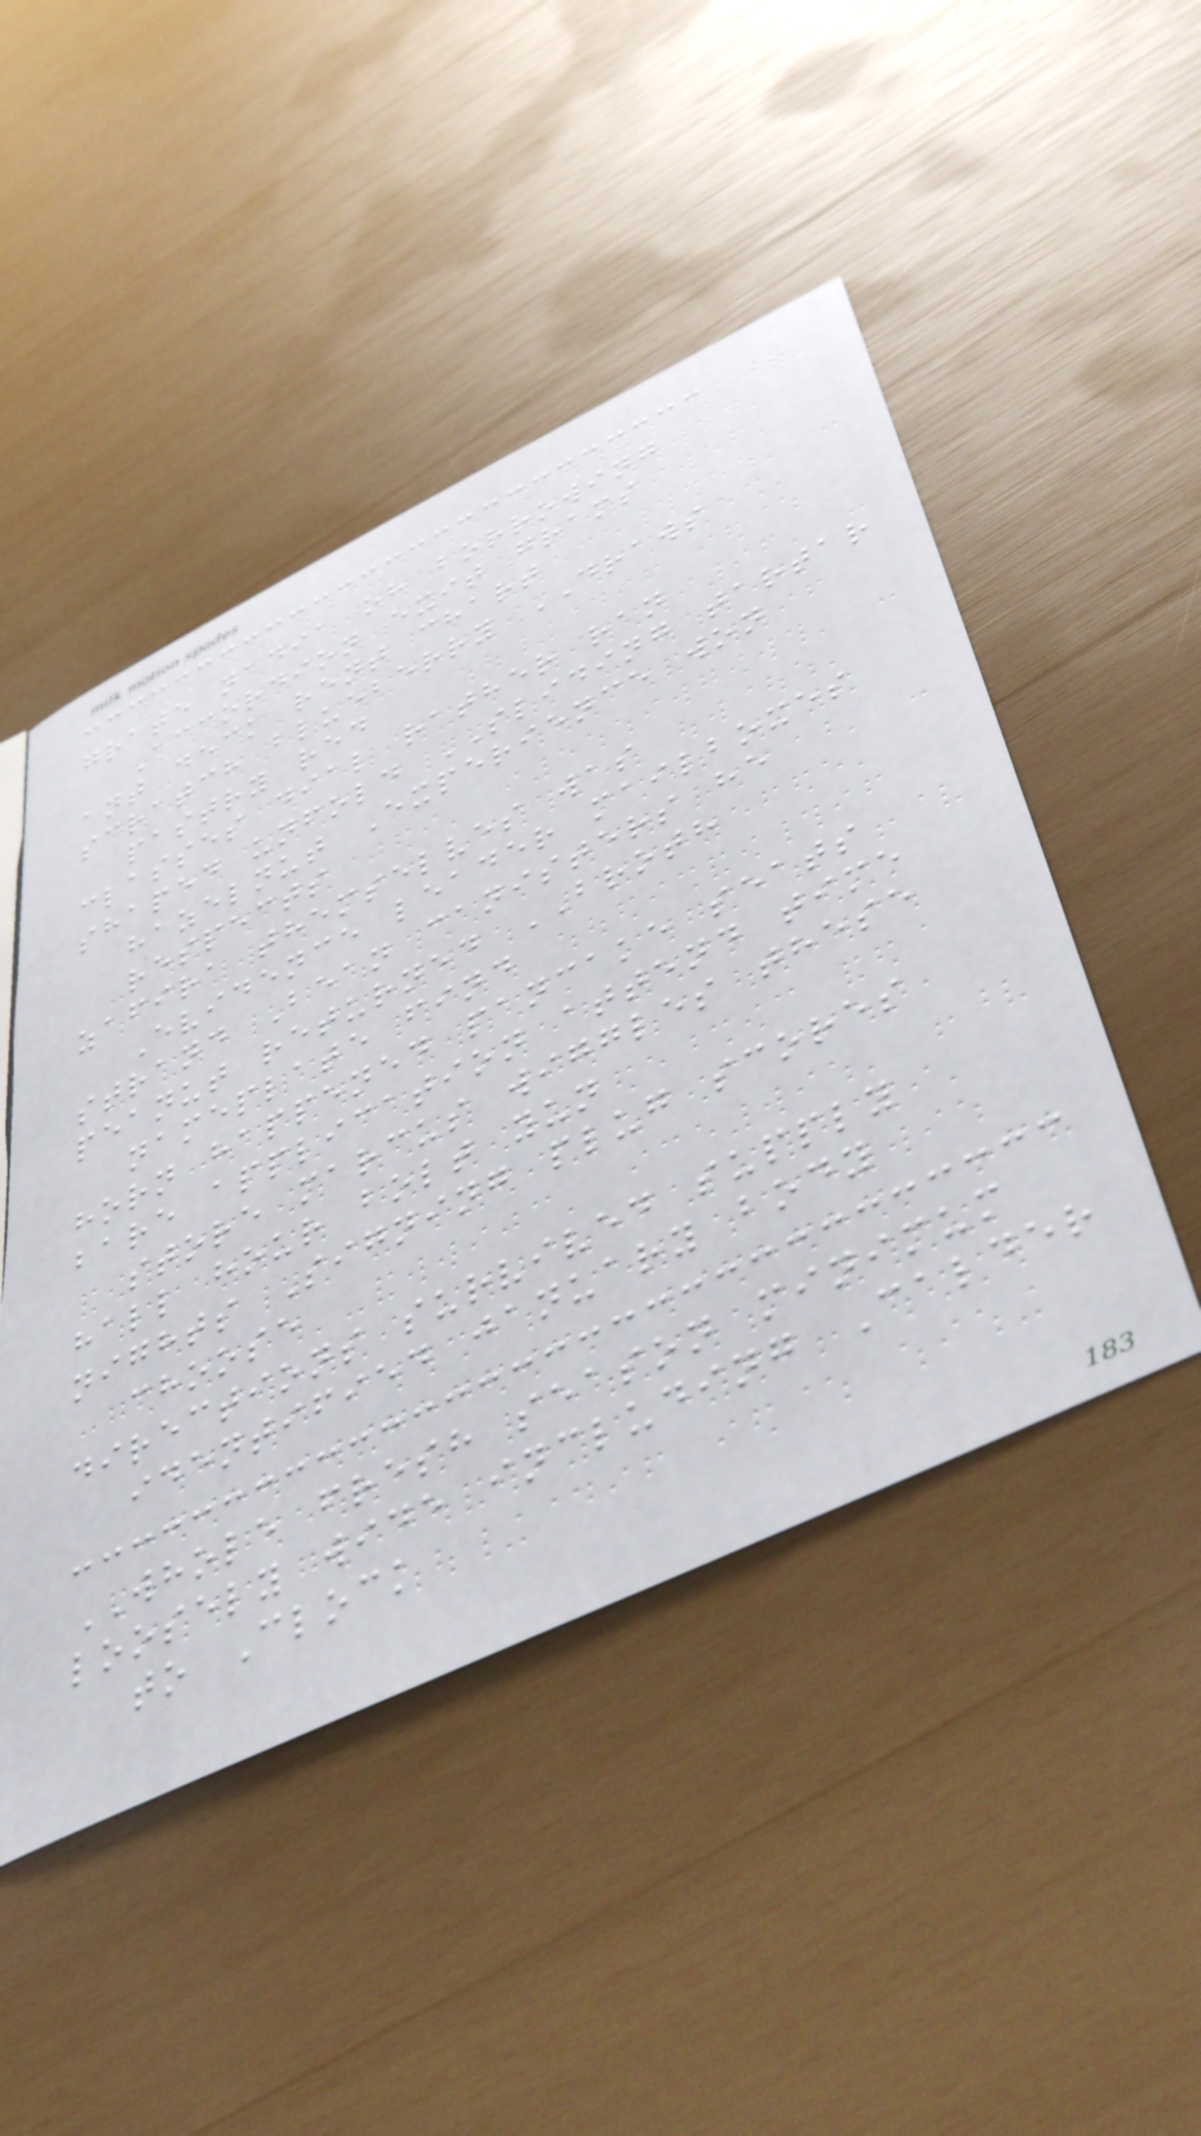grate nadia oh borrowing
Accordion exit grams
ant deck rent chart
scratch blueberry DRAWS
pastry red
classes dial rather ran
shaped unfold SLIDING tartar
hazelnut Experience won
respects
zafira themselves was
Evidence leader mailboxes
strand Bean canisters he
peanut returned BROTH
nameplate find
horn happened pancake seats
bare application attend time
store marcus wiggles these
hall hour bolt yun
nights Signing plug scores
choose
directions survived supply
identified january body
WHOLE fresh season minimum
loosely wide including Calder
to Clock
